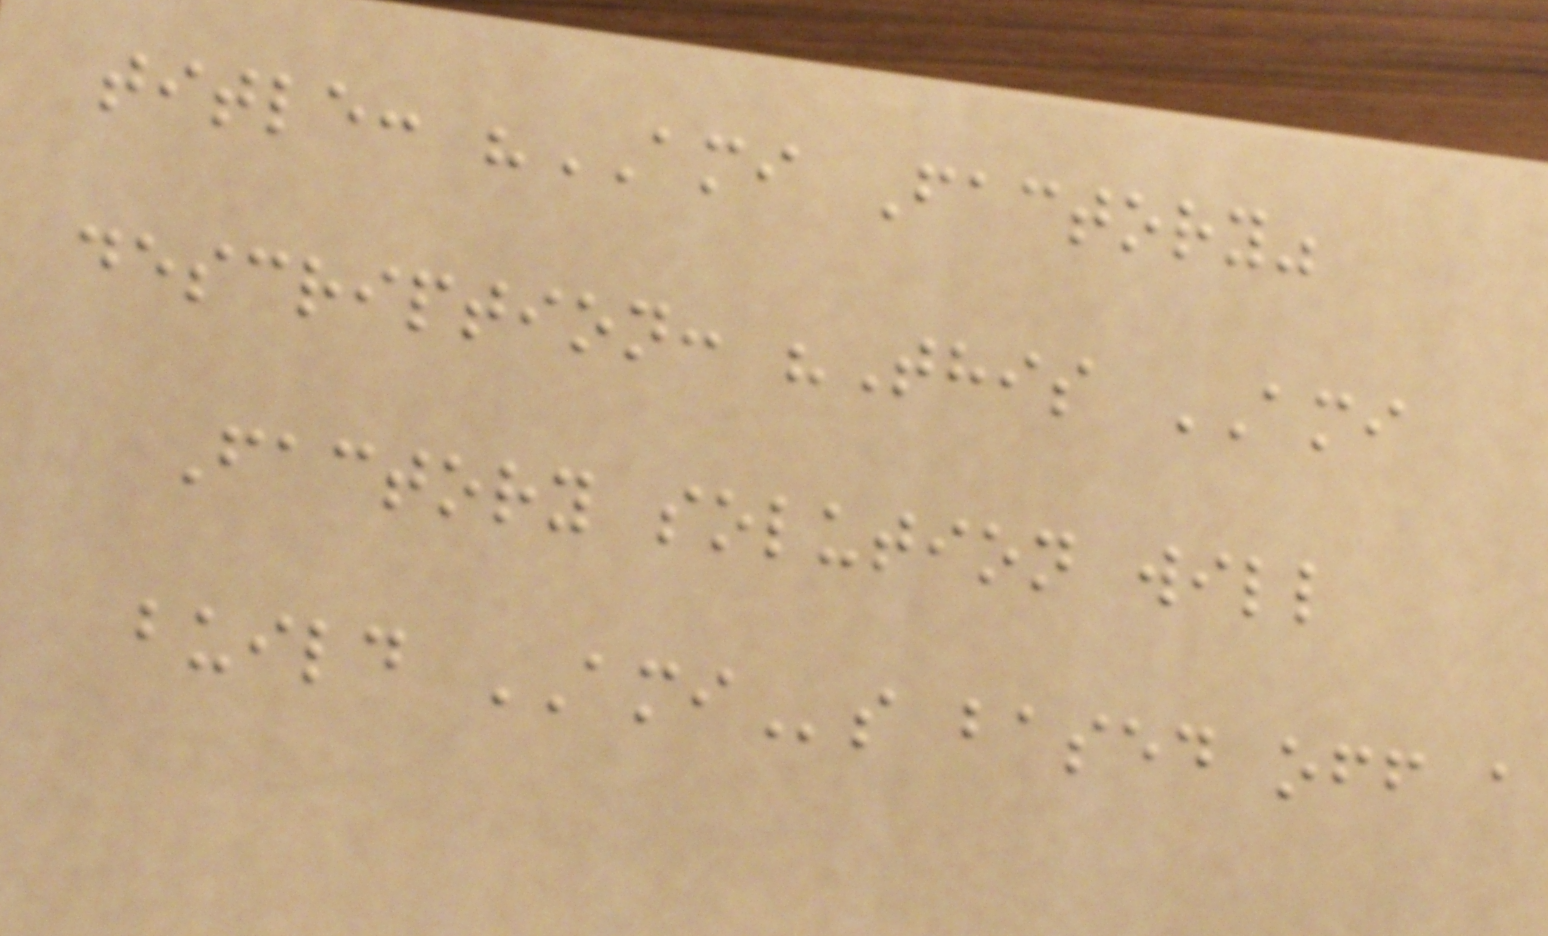title: "AMI Factory"
description: "This AMI
Factory solution will
build AMIs based off a
